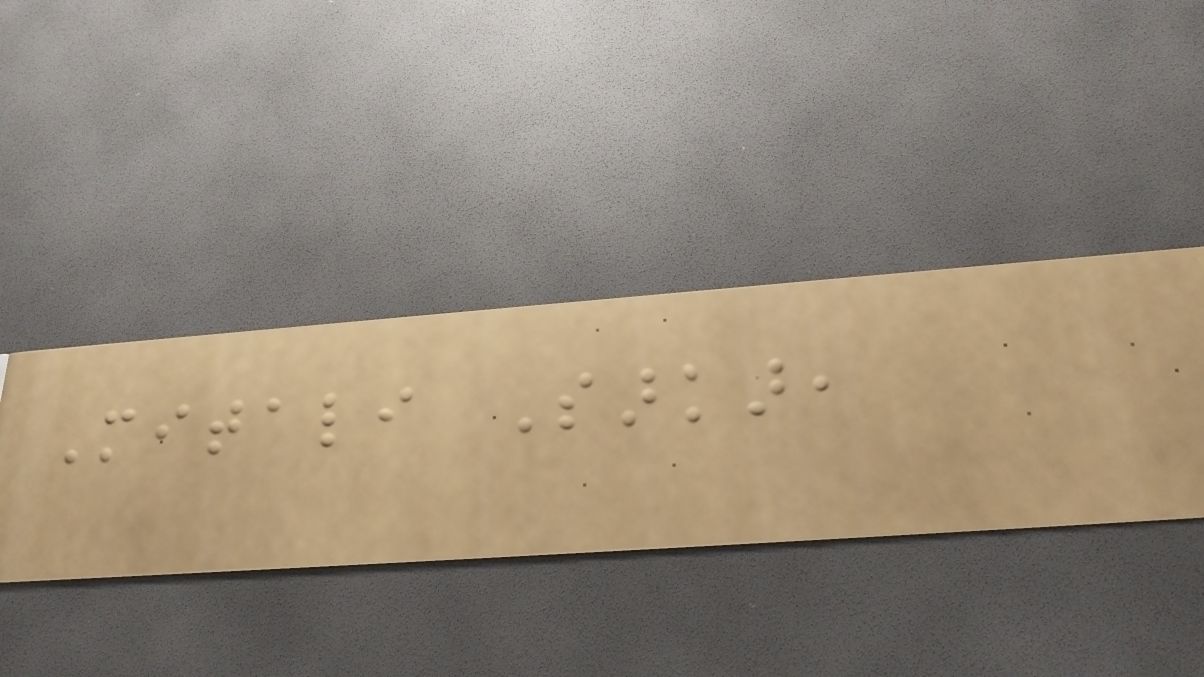Mitali Sarkar,
